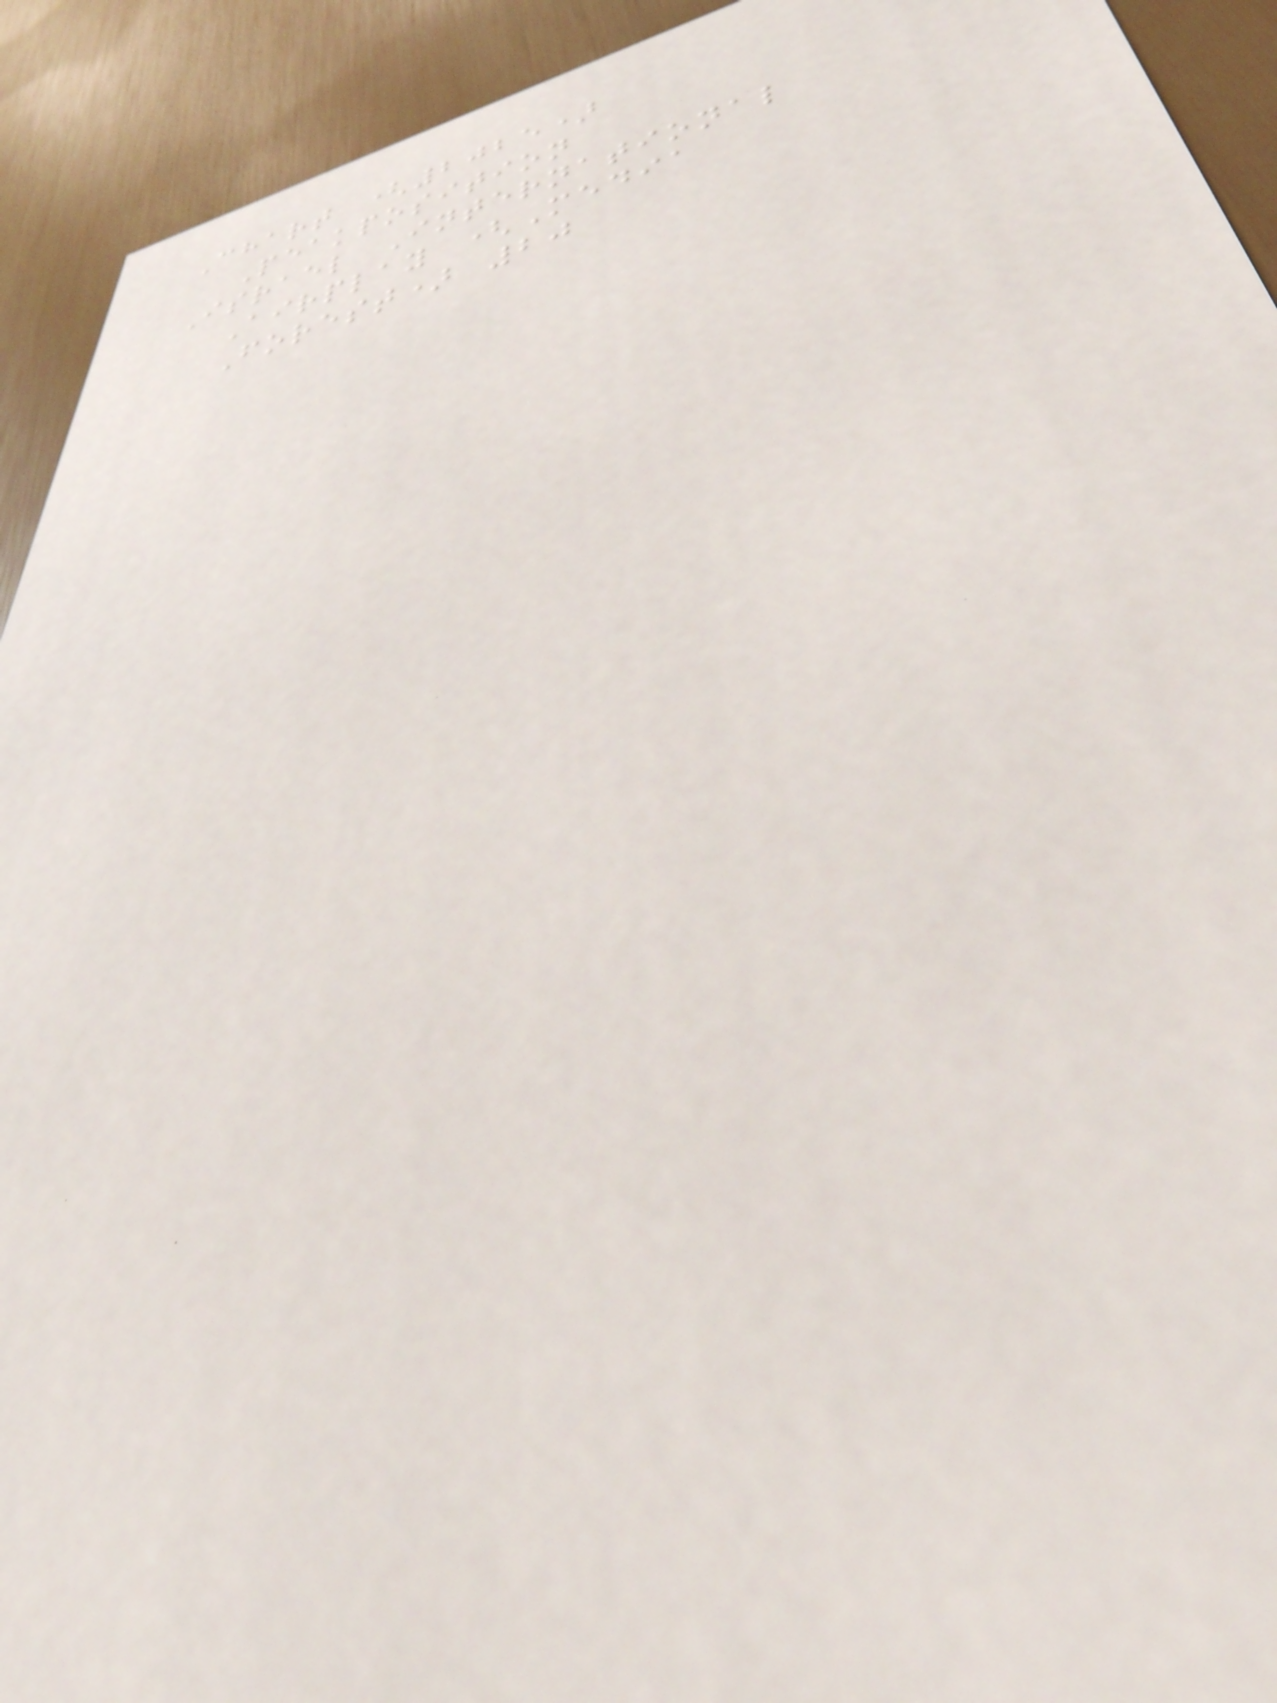Chart (2025)
Peakposition
Israel International
Airplay (Media
Forest) 20
